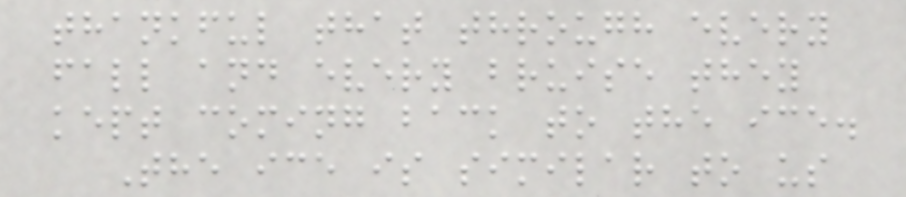thankful that through every
fall and every bruise they
kept coming back to the ice.
The ice is similar to us
